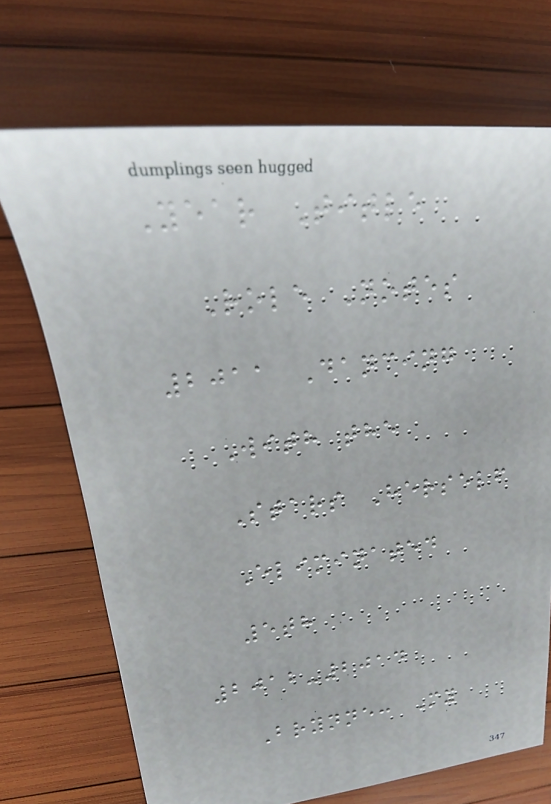Year Title
Role Notes
2011 Dancing
With the
Stars Herself
Eliminated
5th
2012-2014
Brynne: My
